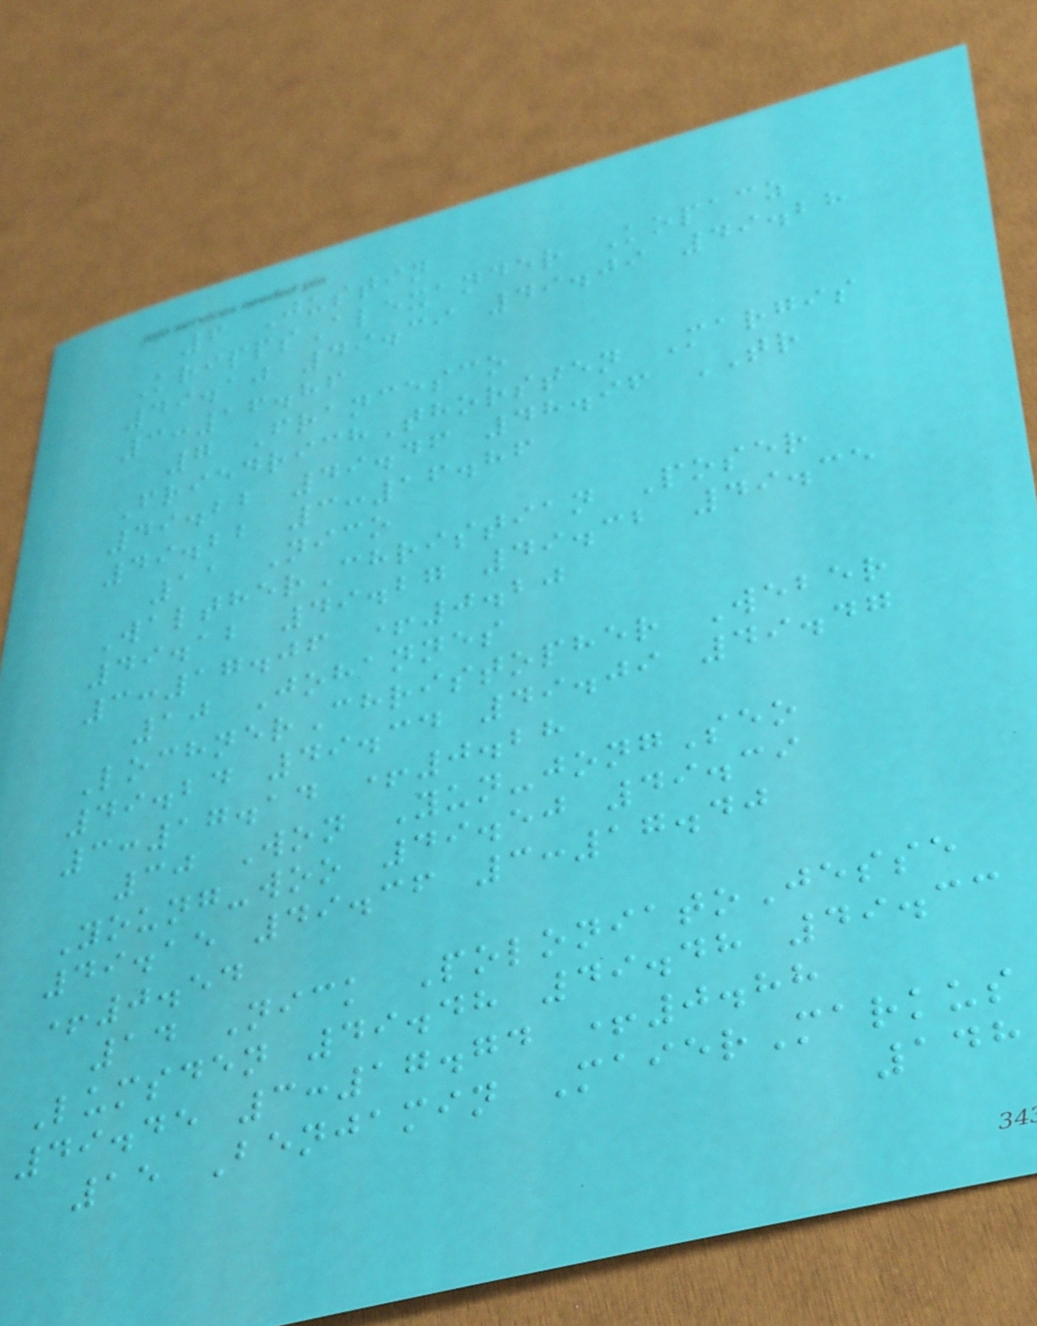6 Justin
KrippsAlexander Kopacz
49.10 49.39 49.09 49.28
3:16.86
7 Francesco
FriedrichThorsten Margis
49.22 49.46 48.96 TR
49.22 3:16.86
11 Nico
WaltherChristian Poser
49.12 49.27 49.32 49.35
3:17.06 +0.20
10 Johannes
LochnerChristopher Weber
49.24 49.34 49.09 49.47
3:17.14 +0.28
30 Won Yun-jongSeo
Young-woo 49.50 49.39
49.15 49.36 3:17.40
+0.54
14 Nick PoloniatoJesse
Lumsden 49.48 49.48 49.33
49.45 3:17.74 +0.88
15 Benjamin MaierMarkus
148
